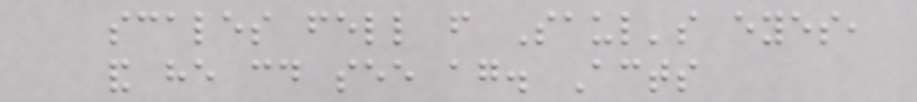scales fell from Saul's eyes,
and he could see again. Acts
